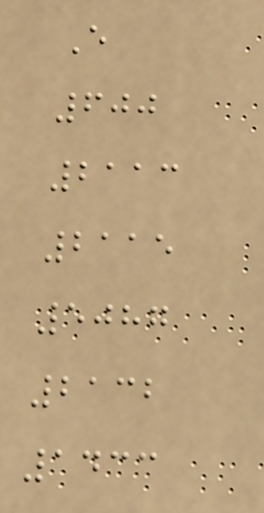E
600
2113
2115
5087
2132
1433
